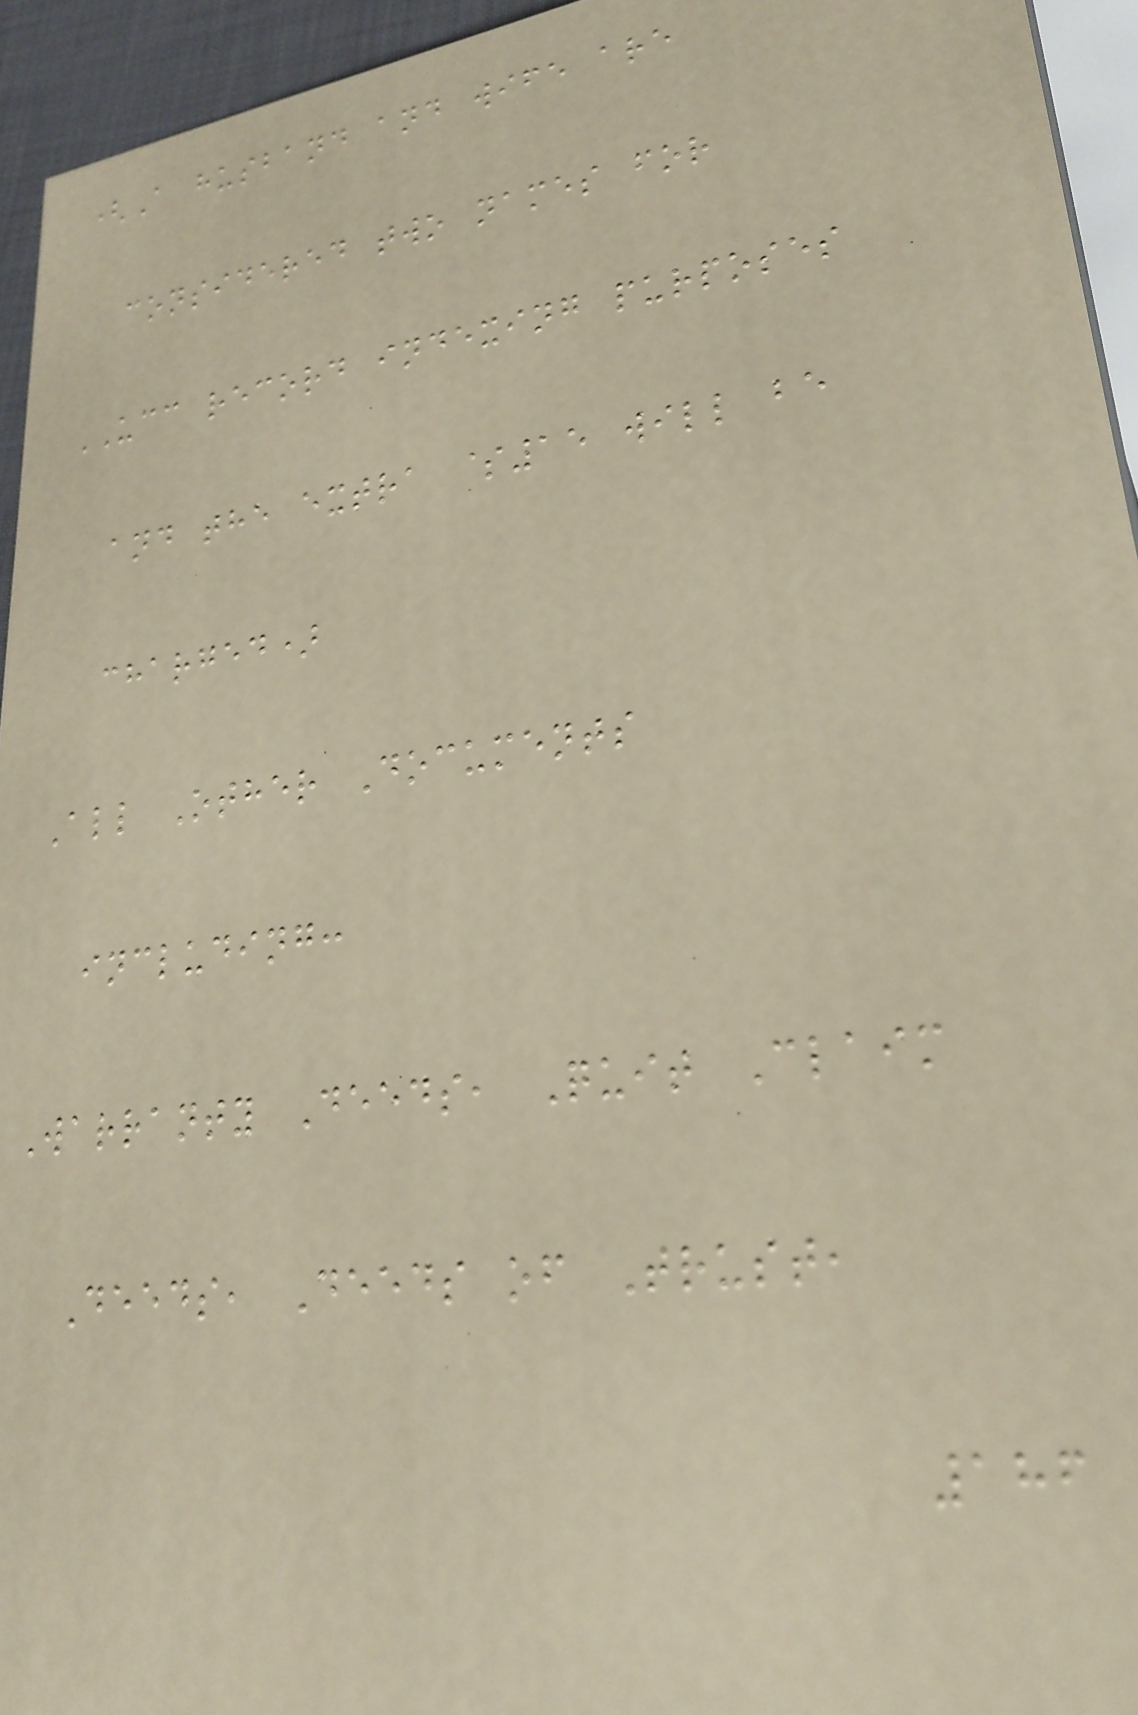(A husband and wife are
considered two names for
UCC record indexing purposes
and the extra $15 will be
charged)
All Other Documents
including:
Warranty Deeds, Quit Claim
Deeds, Deeds of Trust,
186
